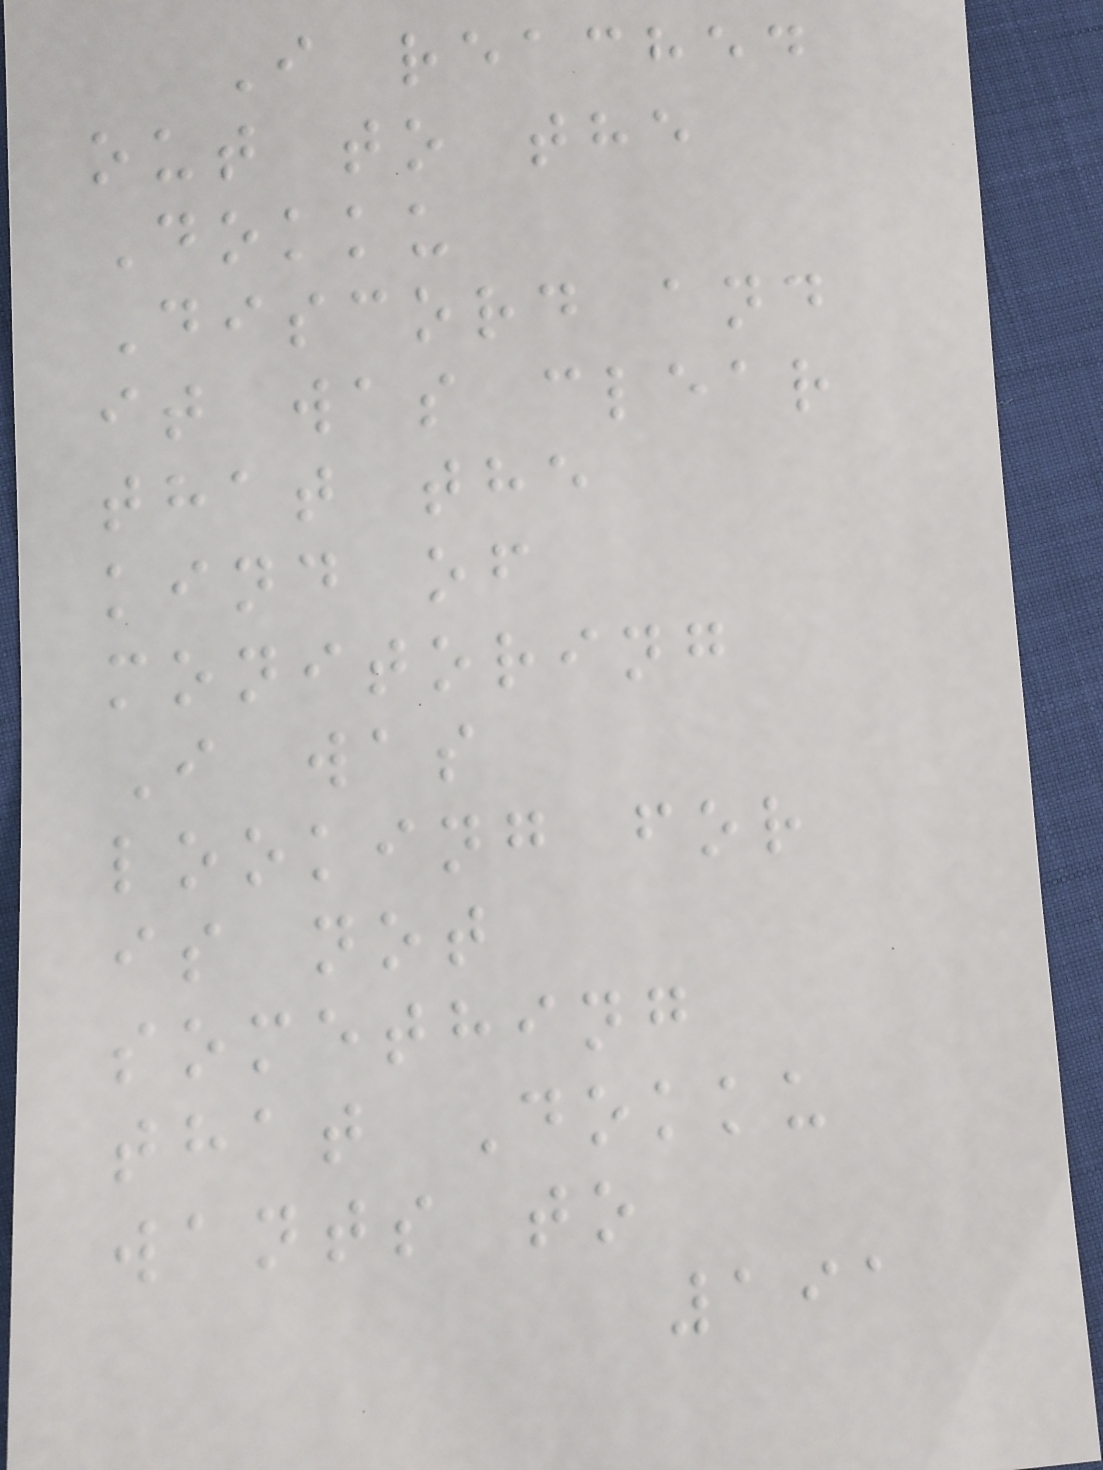I reached
out to the
Dokku
Discord and
it was clear
that the
kind of
monitoring
I was
looking for
is not
something
that Dokku
wants to
191
